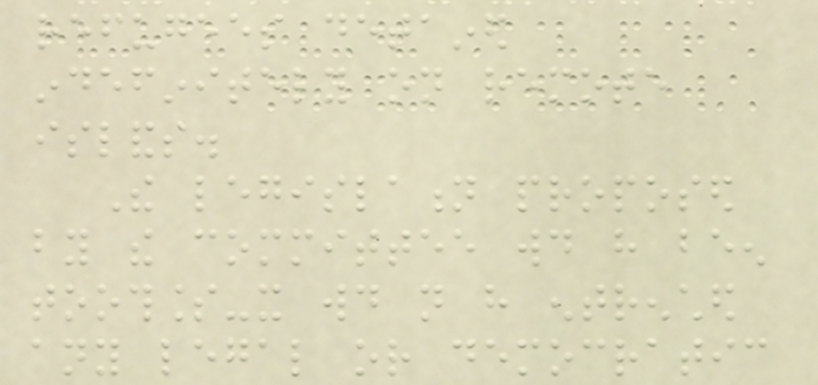refugees detained
indefinitely on remote
islands.
The legislation proposed
by the committee would have been
toothless-it would not have entrenched
any legal or democratic
